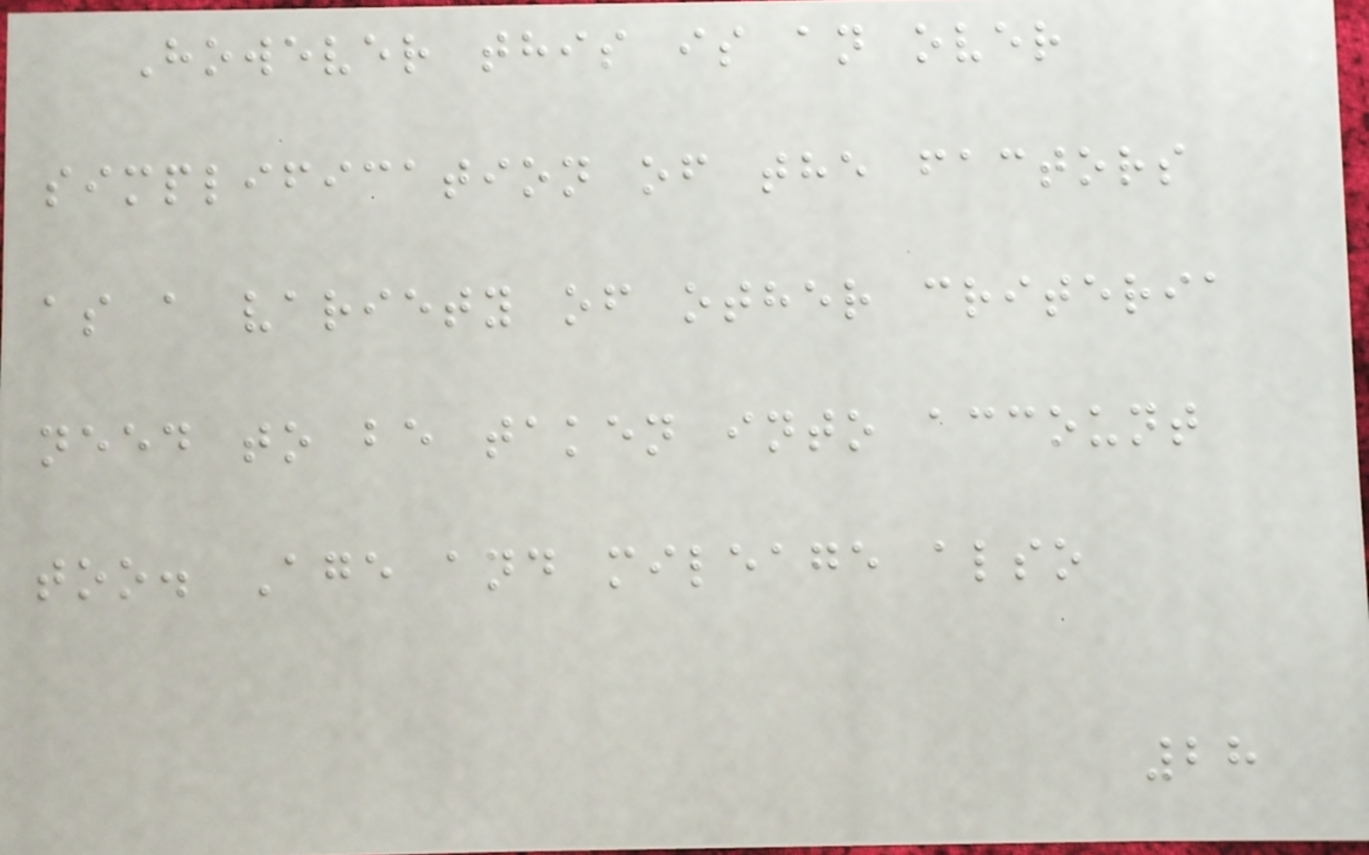However this is an over
simplification of the factors
as a variety of other criteria
need to be taken into account
too. Age and mileage also
28
